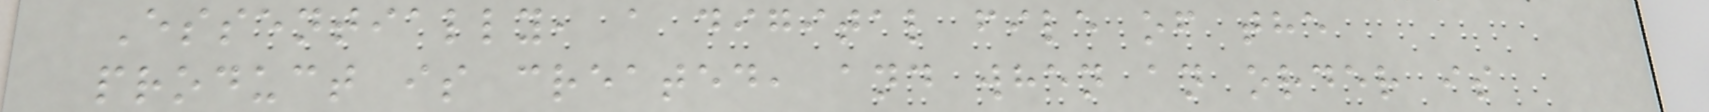Essentially, a digital file of the
product is created, and when an order is
